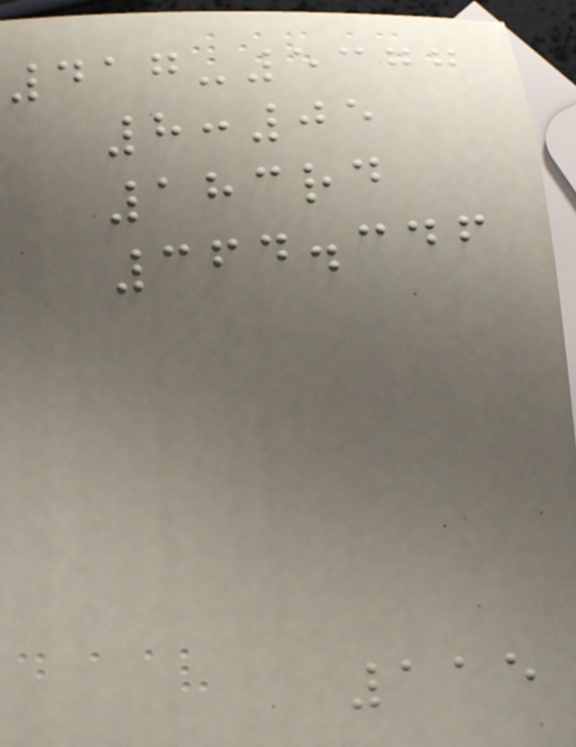417-5377
8:05
183rd
364.346
115
